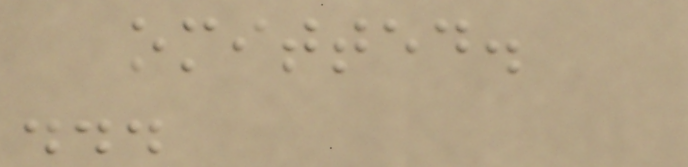omitted.
...
